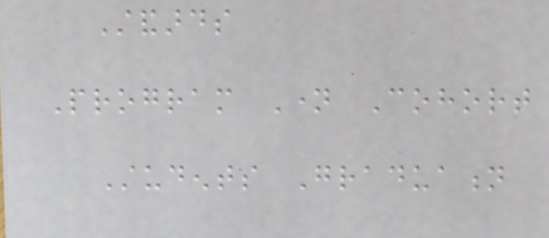Standards
Program Name Cohort
Students Graduation
